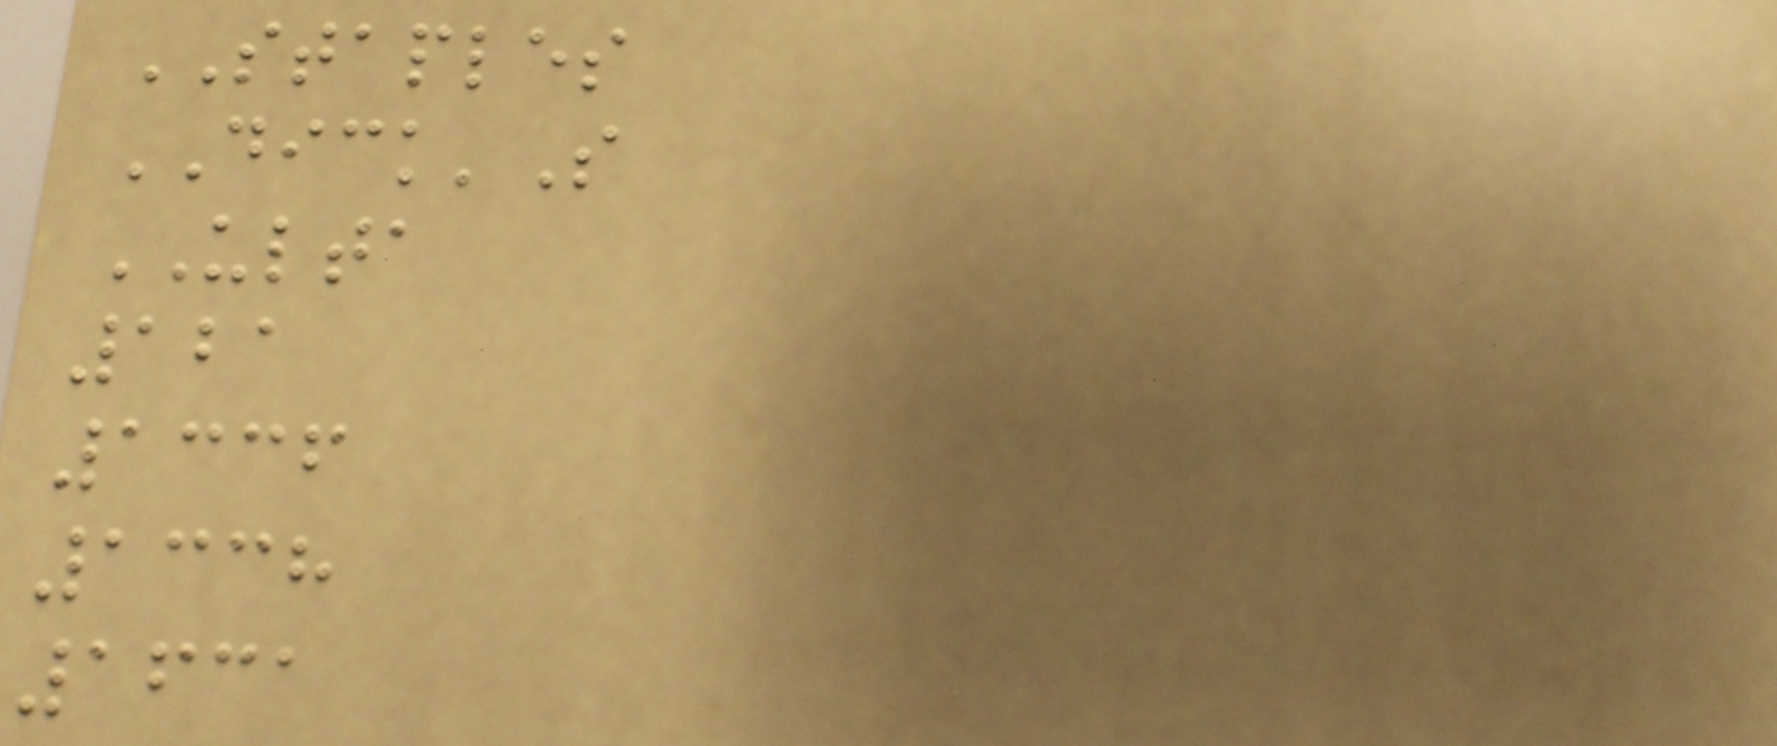STAPLES
DICK'S
ULTA
121
1336
1338
1631
